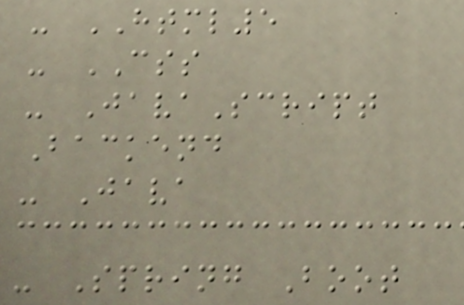- HTML5
- CSS
- JavaScript
Backend
- Java
- Spring Boot
